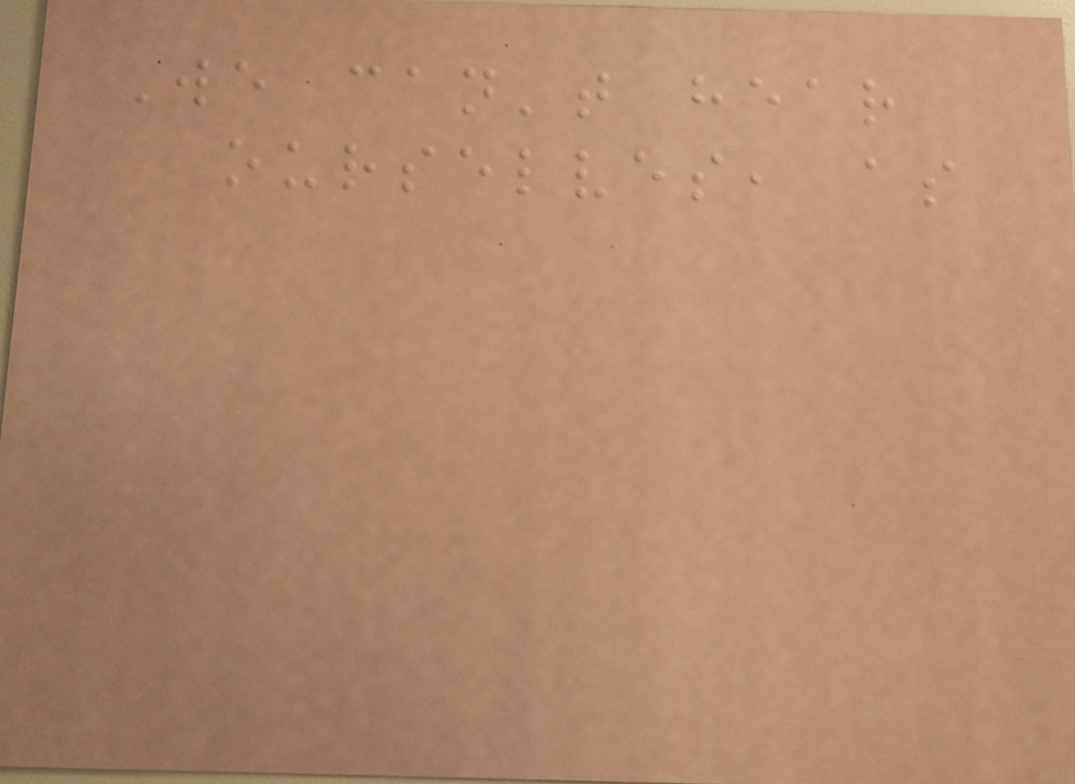We can't hear
ourselves, as
